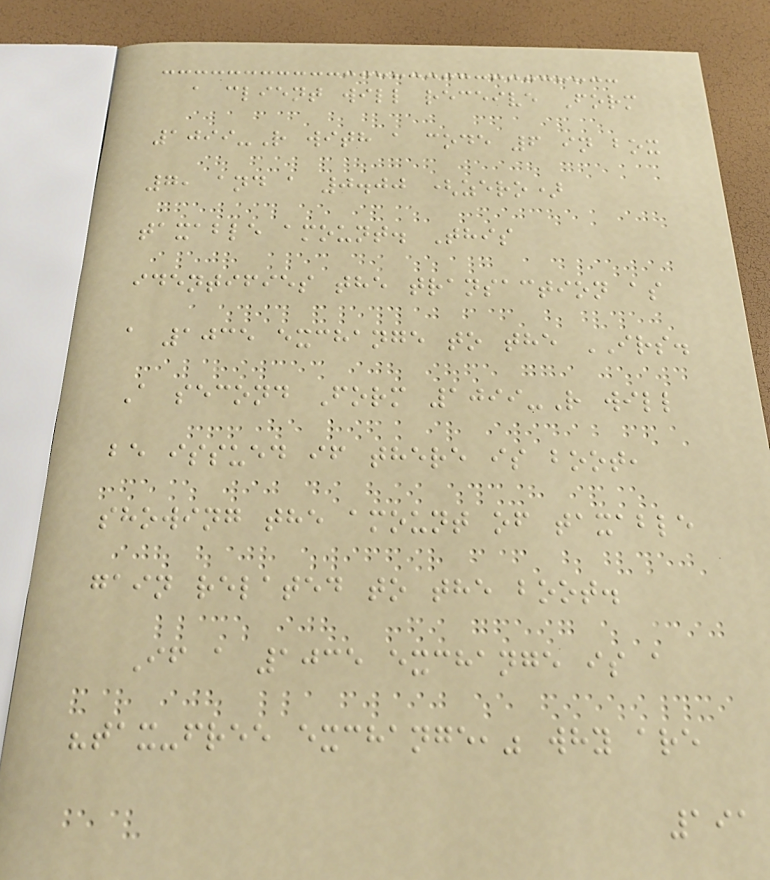a client will receive Form
1099-R with a code 6 in box
7, and a 0.00 (zero)
taxable amount. This
identifies the transaction as
a 1035 exchange to the IRS.
A second Form 1099-R will
be issued if there is boot,
showing the amount of taxable
gain related to the boot.
If a 1035 exchange is a
"tax-free exchange," why are
191
